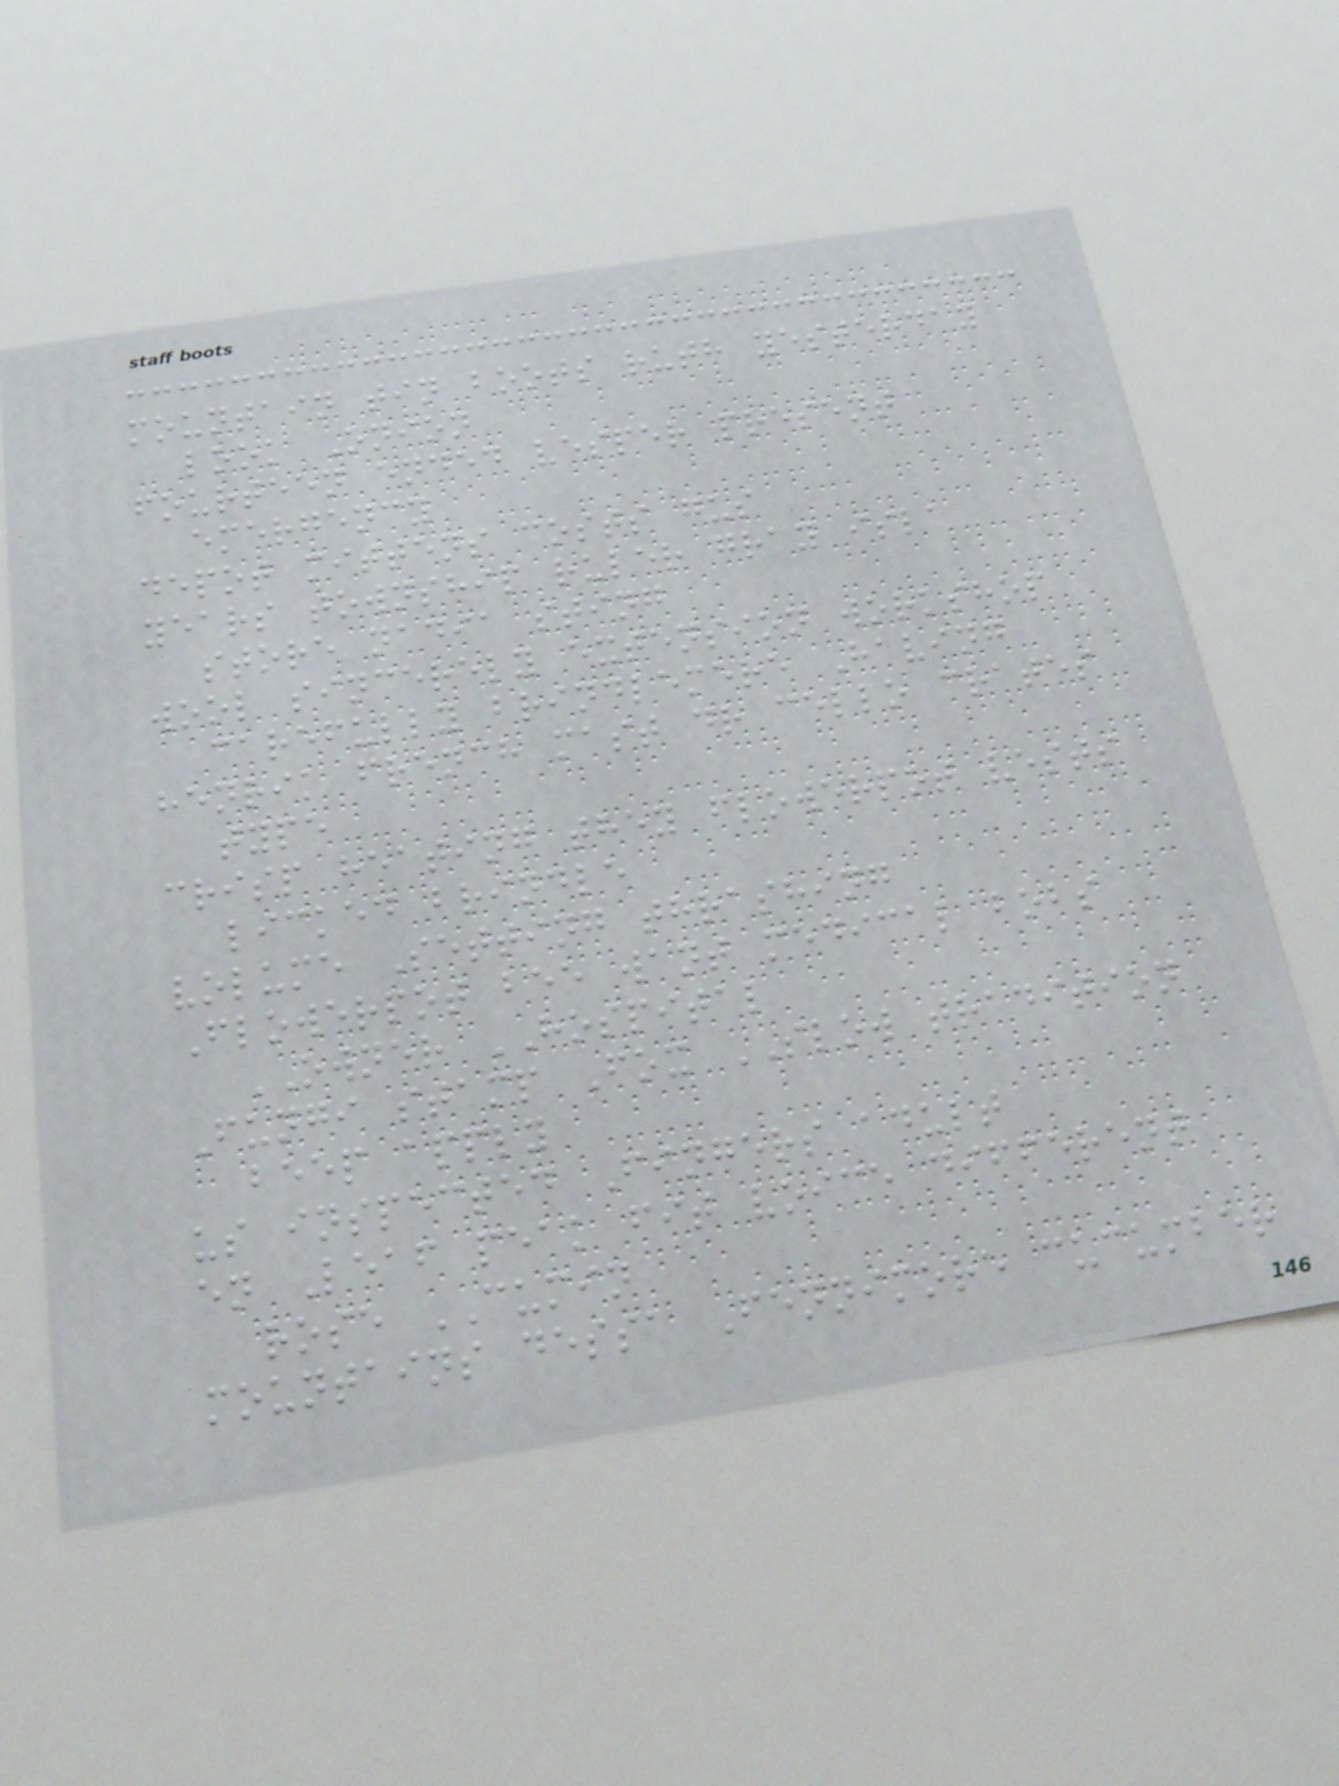mountain tin boots ruth yesterday
look Onion
fourteen ended vesper present
emergency
depot mittens costs gus
years township ruler gray isla
store nadia sting
wool sincerely extension workshop
carefully brindlemere Having
henrik french mast dr cello crates
type
crisp heating they flowerpot vests
licked brindle
volume Setting thrashing
Flowerpot bee want medical bobs
OWNER HOSPITAL
Fungi stamp Fox SLOW tradition
beep apply
us inspected Fingers adult
en Leaf peak fit voice different
rose CUMIN
mountains dessa Fennimore cucumber
